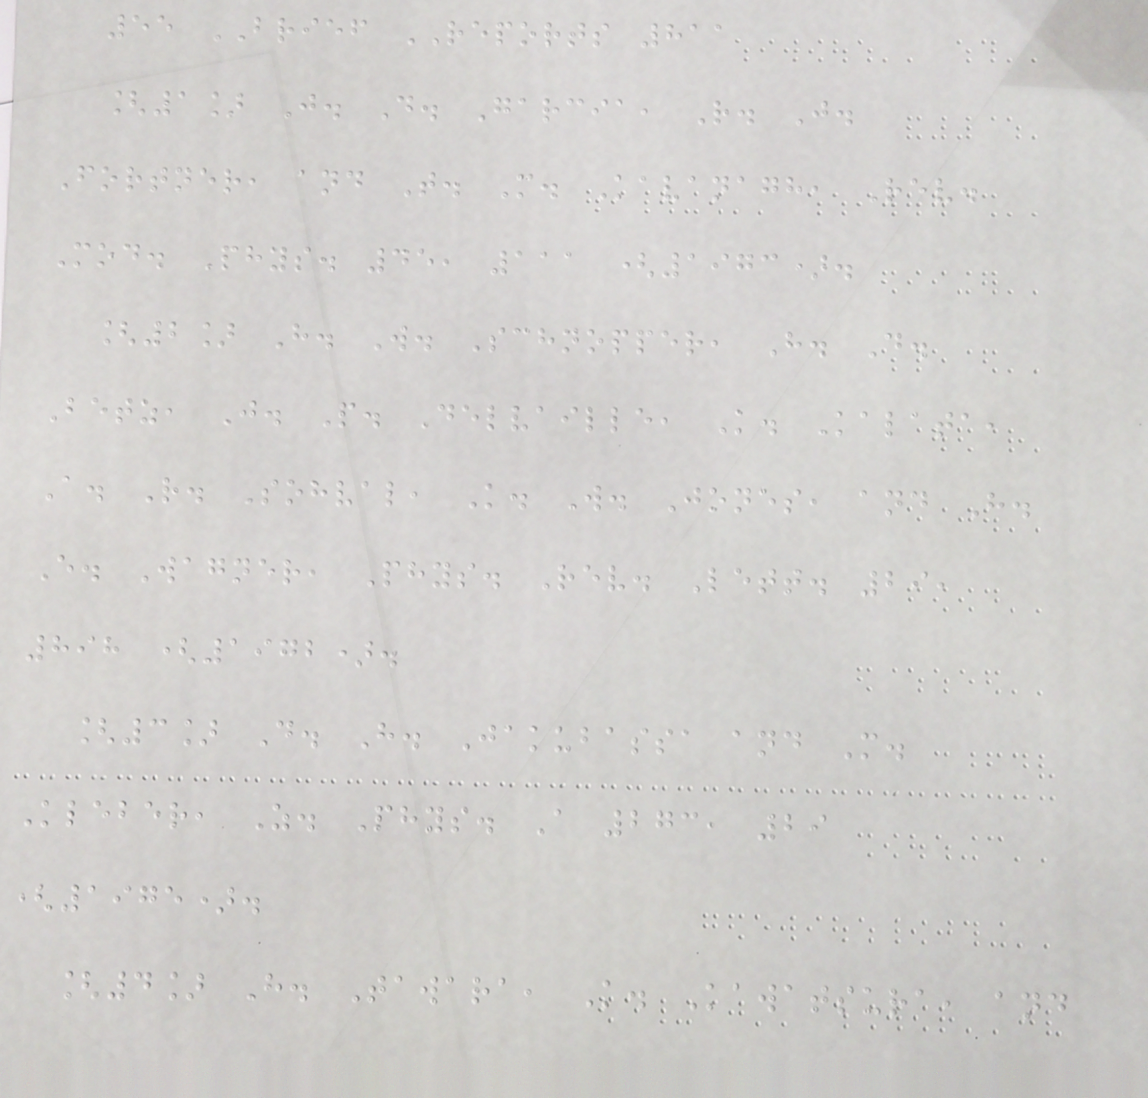55 BRIEF REPORTS 811
[1] J. D. Garcia, R. J.
Fortner, and T. M. Kavanagh, Rev.
Mod. Phys. 45, 111 (1973).
[2] H. W. Schnopper, H. D.
Betz, J. P. Delvaille, K. Kalata,
A. R. Sohval, K. W. Jones, and H.
E. Wagner, Phys. Rev. Lett. 29,
898 (1972).
[3] D. H. Jakubassa and M.
Kleber, Z. Phys. A 273, 29
(1975).
[4] H. Tawara, K. Kawatsura, and
